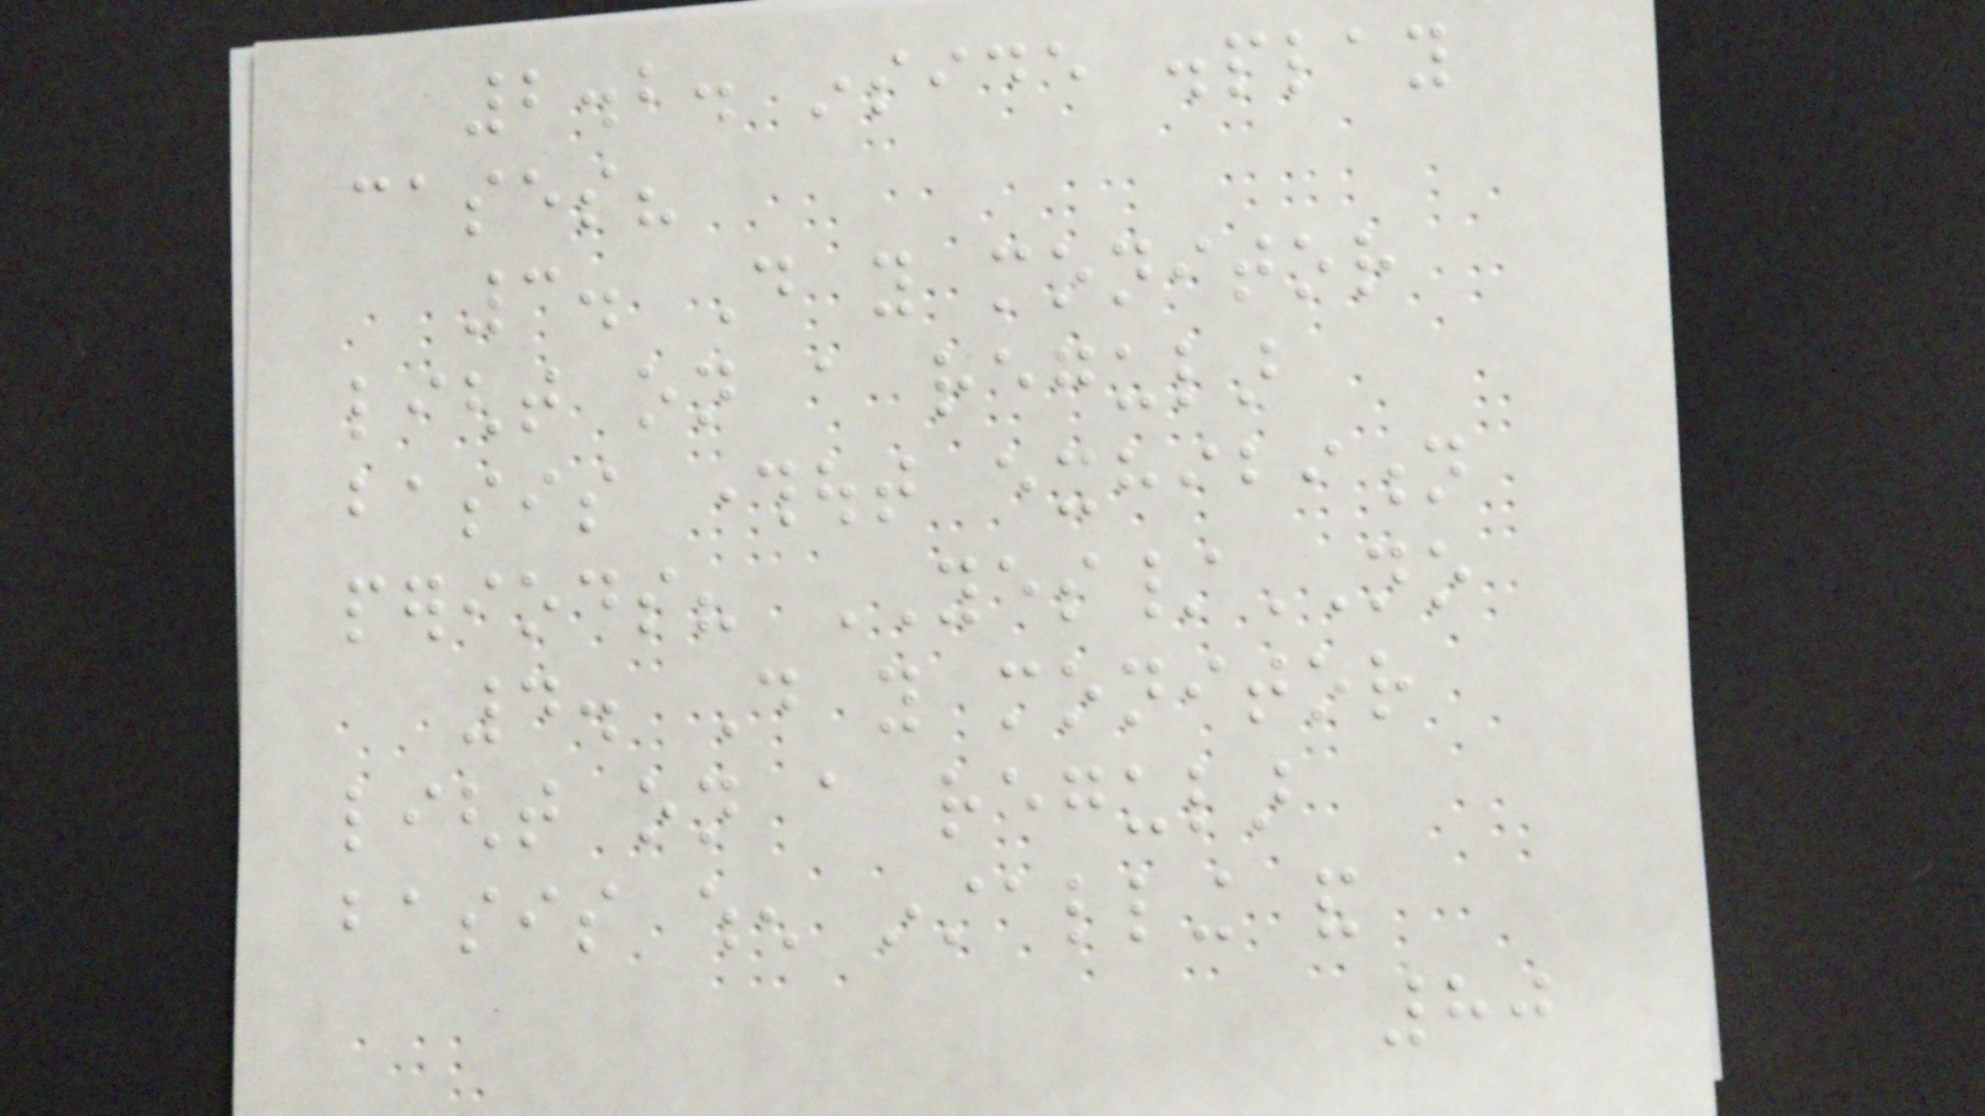2.2. inside display
cases?
3. Do you monitor
light on a regular
basis throughout exhibition
periods? YES/NO
4. Do you monitor
light on a regular
basis when installing and
80
